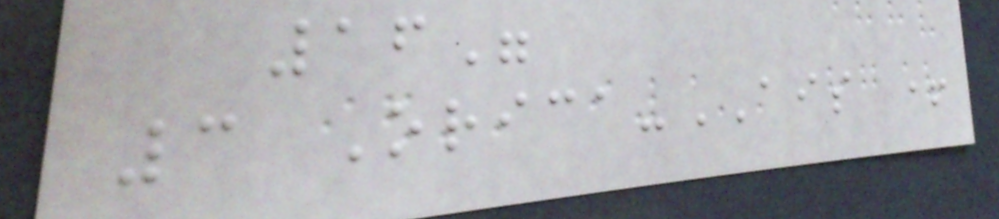16"
3 Orica-AIS +
